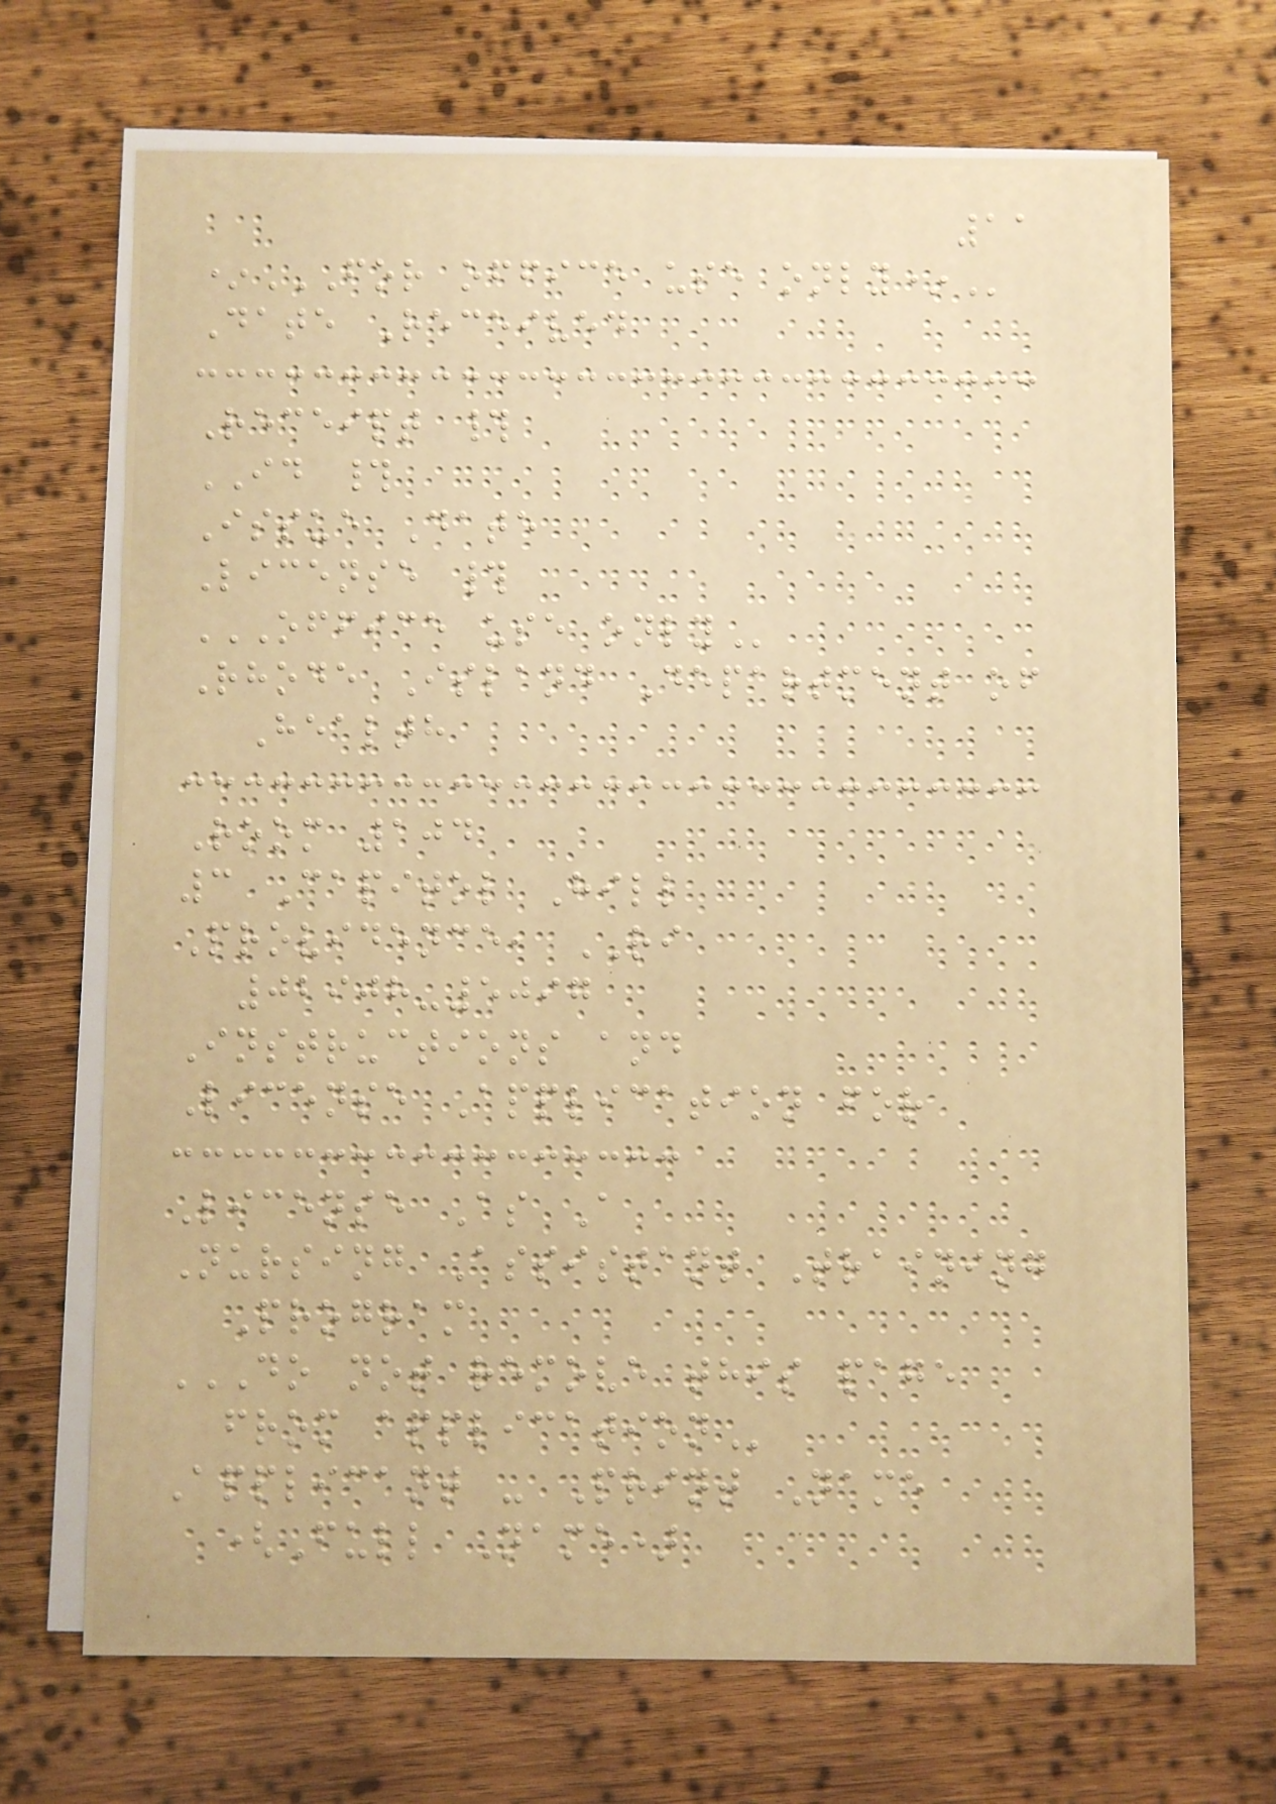11
*FOR OFFICE USE ONLY*
Date Received
Receipt #
ID #
Issue Date
License #
OFFICE USE ONLY
Rhode Island Department of
Health
Room 104
3 Capitol Hill
Providence, RI
02908-5097
Instructions and
License Application for
License As A
Nursing Assistant Training
Program
DO NOT REMOVE THIS PAGE
FROM APPLICATION
Applicant - Print Name
(Full Name)
